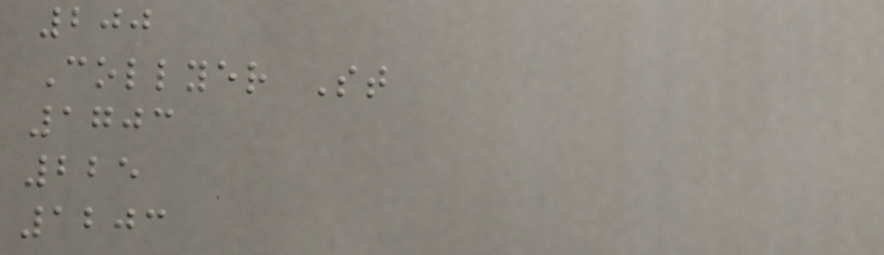200
Collyer St
1703
225
1203
